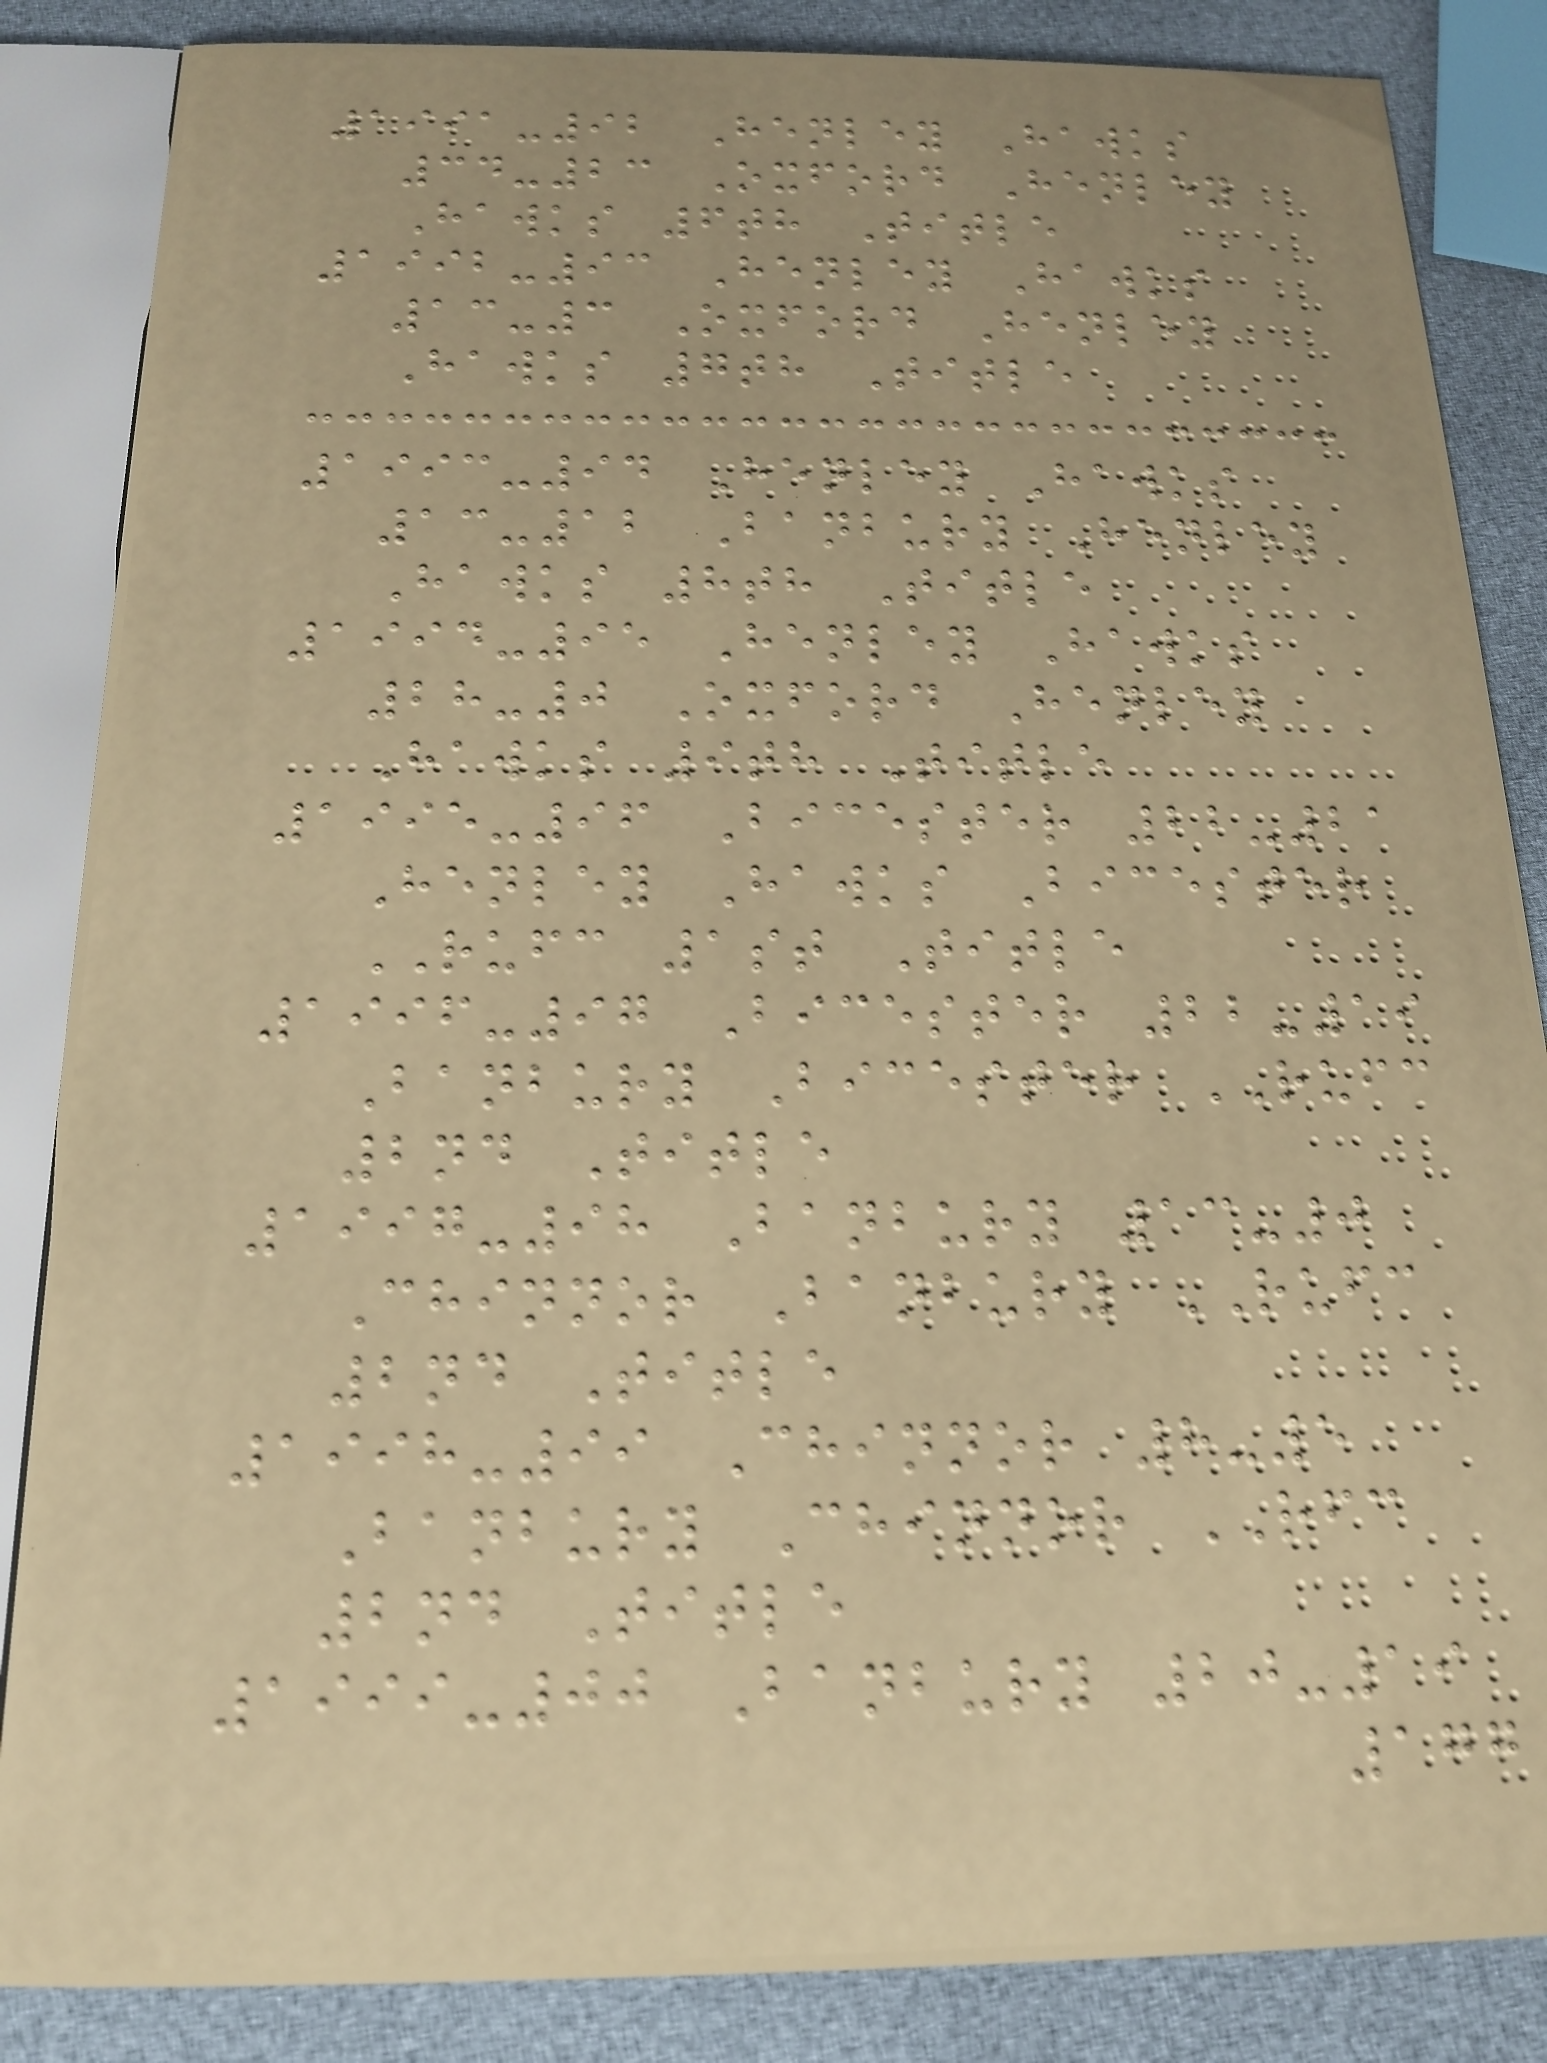1991-92 Henley Hawks
34-23 Oxford Henley
Hawks 6th Title
1992-93 Henley Hawks
13-3 Oxford Henley
Hawks 7th Title
1993-94 Henley Hawks
13-12 Banbury Henley
Hawks 8th Title
1994-95 Henley Hawks
28-0 Oxford Henley
Hawks 9th Title
1995-96 Bicester 22-21
Henley Hawks Bicester
RUFC 1st Title
1996-97 Bicester 22-19
Banbury Bicester RUFC
2nd Title
1997-98 Banbury 13-0
Chinnor Banbury RUFC
2nd Title
1998-99 Chinnor 8-5
Banbury Chinnor RFC
2nd Title
1999-00 Banbury 20-19
177
